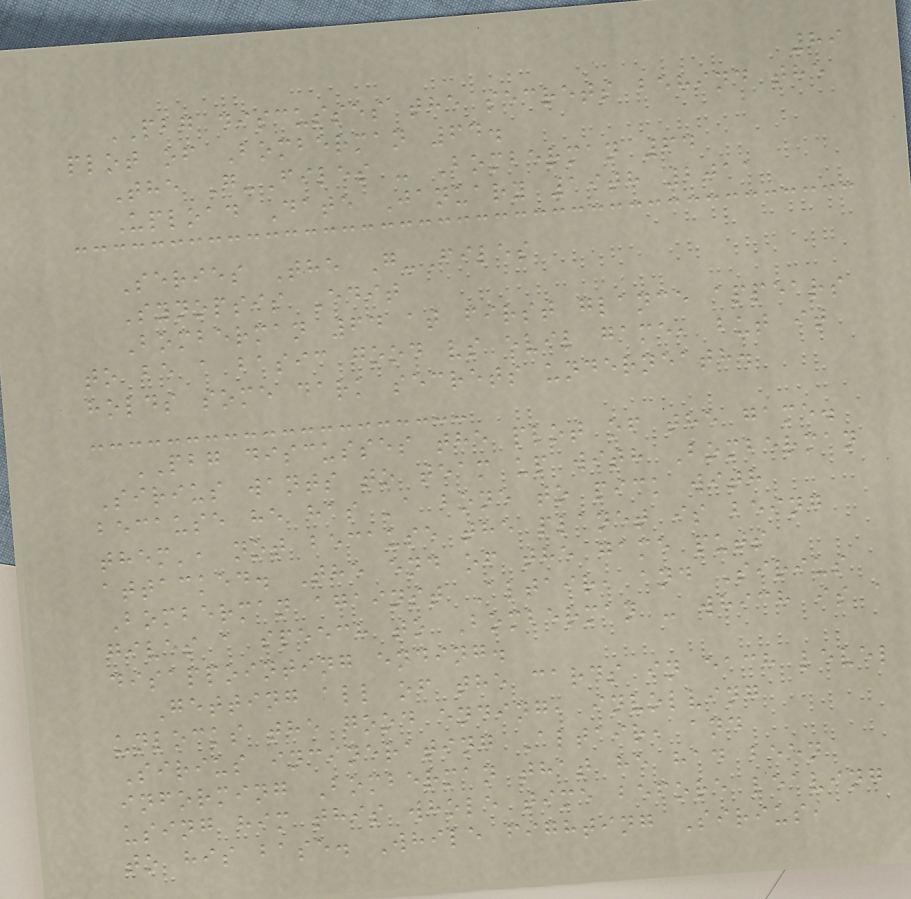89
PBG discusses the secrets behind the
plot of Bomberman 64.
The G-Files - Bomberman 64
Upload Date January 19th 2011
Series The G-Files
Synopsis Edit
Bomberman 64 at first glance appears
to be a basic good vs evil game, but it
holds some dark secrets underneath.
PBG discusses the plot of the game.
Sirius wants to team up with Bomberman
because he has 'a bone to pick with
them', not because the planet is being
attacked. The end of the game puts
Bomberman against Altair, and Sirius
gives a speech to Bomberman - which is a
disappointing ending.
Getting all of the cards in each level
unlocks the good ending, involving
Sirius incinerating Altair, and
informing Bomberman that he had been
using him this whole time before leaving
to his base. While fighting Sirius,
